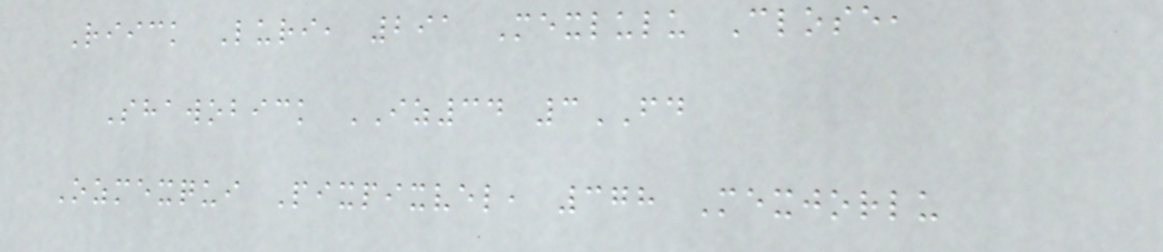Riick Luri, 291 Mexlulu Close,
Shawobick IZ34 3FD
Ozmexqui Pixpixvel, 378 Mexjorlu
